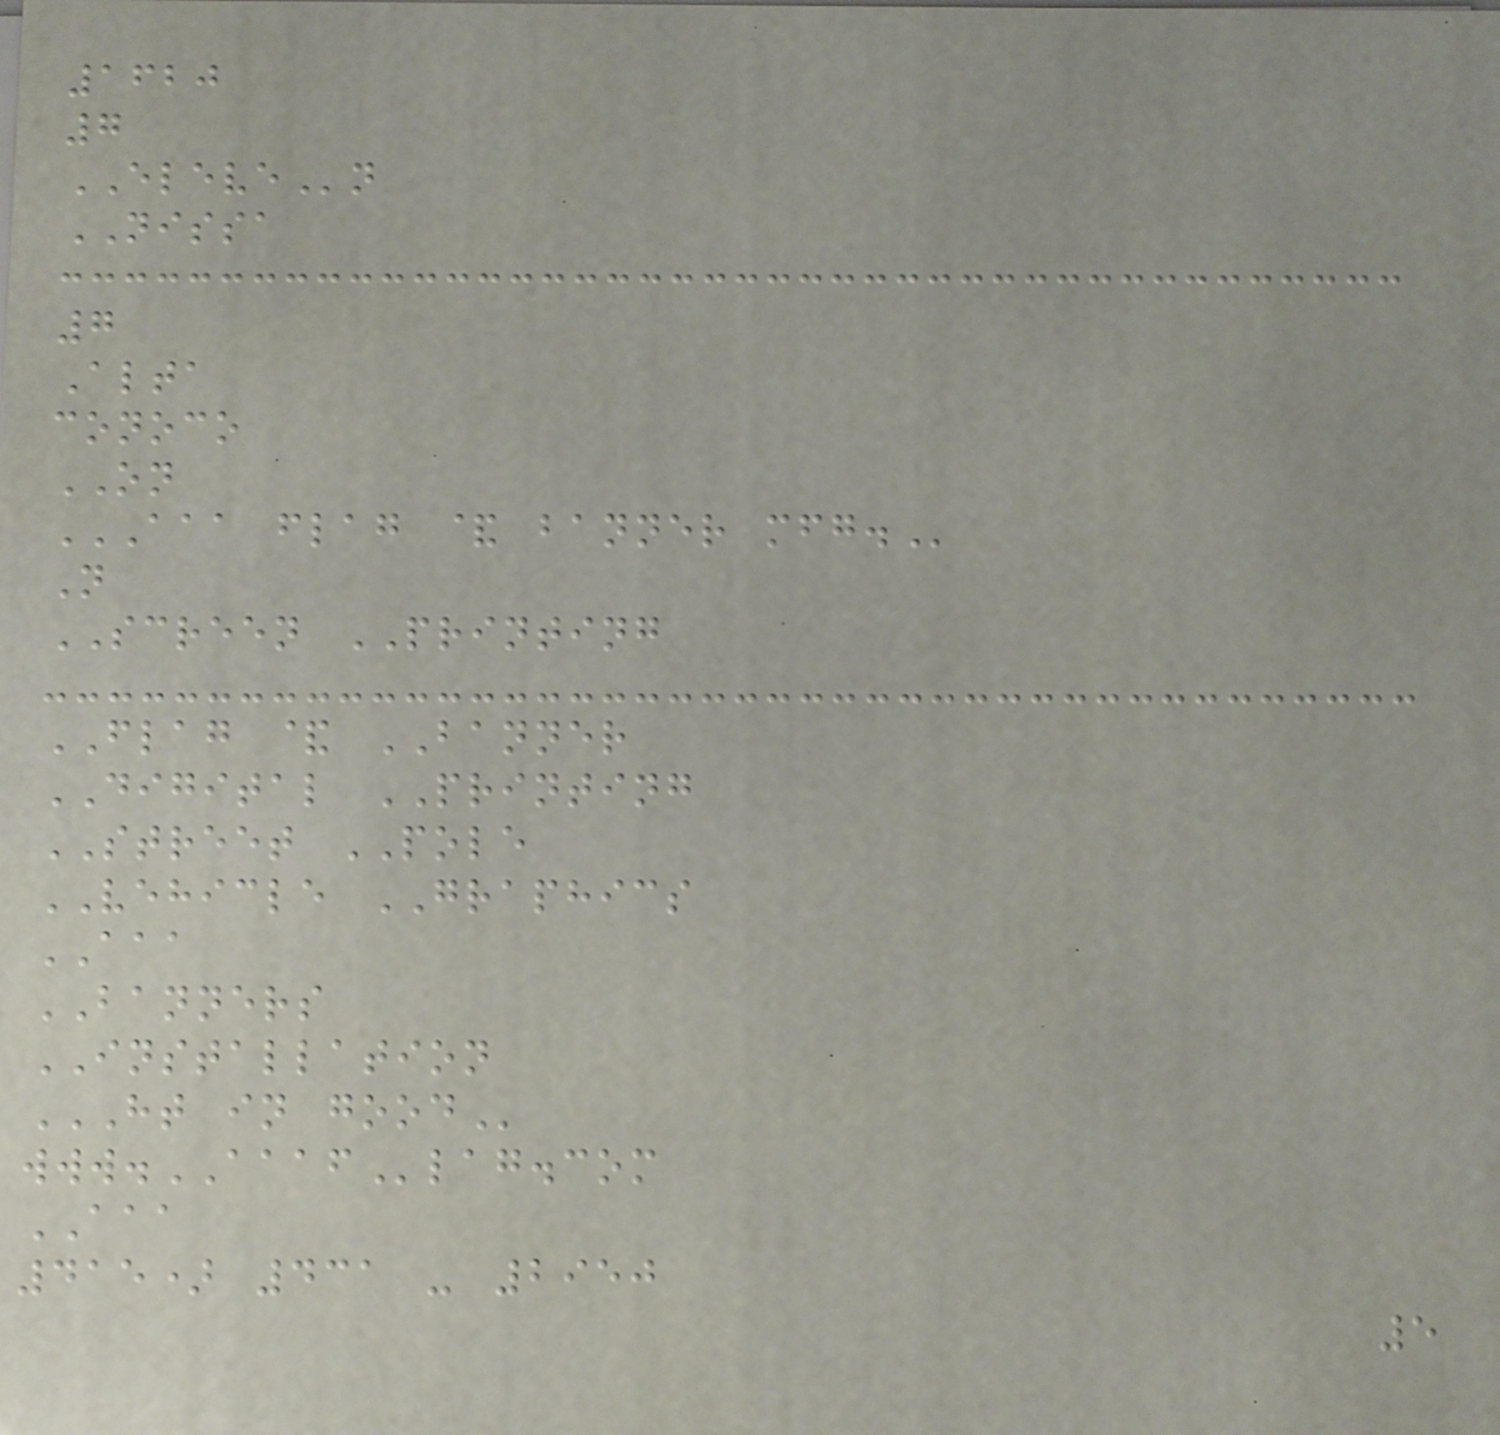1620
7
ELEVEn
NISSA
7
Alta
conoco
ON
AAA FLAG & BANNER MFG.
N
SCREEN PRINTING
FLAG & BANNER
DIGITAL PRINTING
STREET POLE
VEHICLE GRAPHICS
AAA
BANNERS
INSTALLATION
HT IN GOOD
www.AAAFlag.com
AAA
415) 431 - 2950
5
